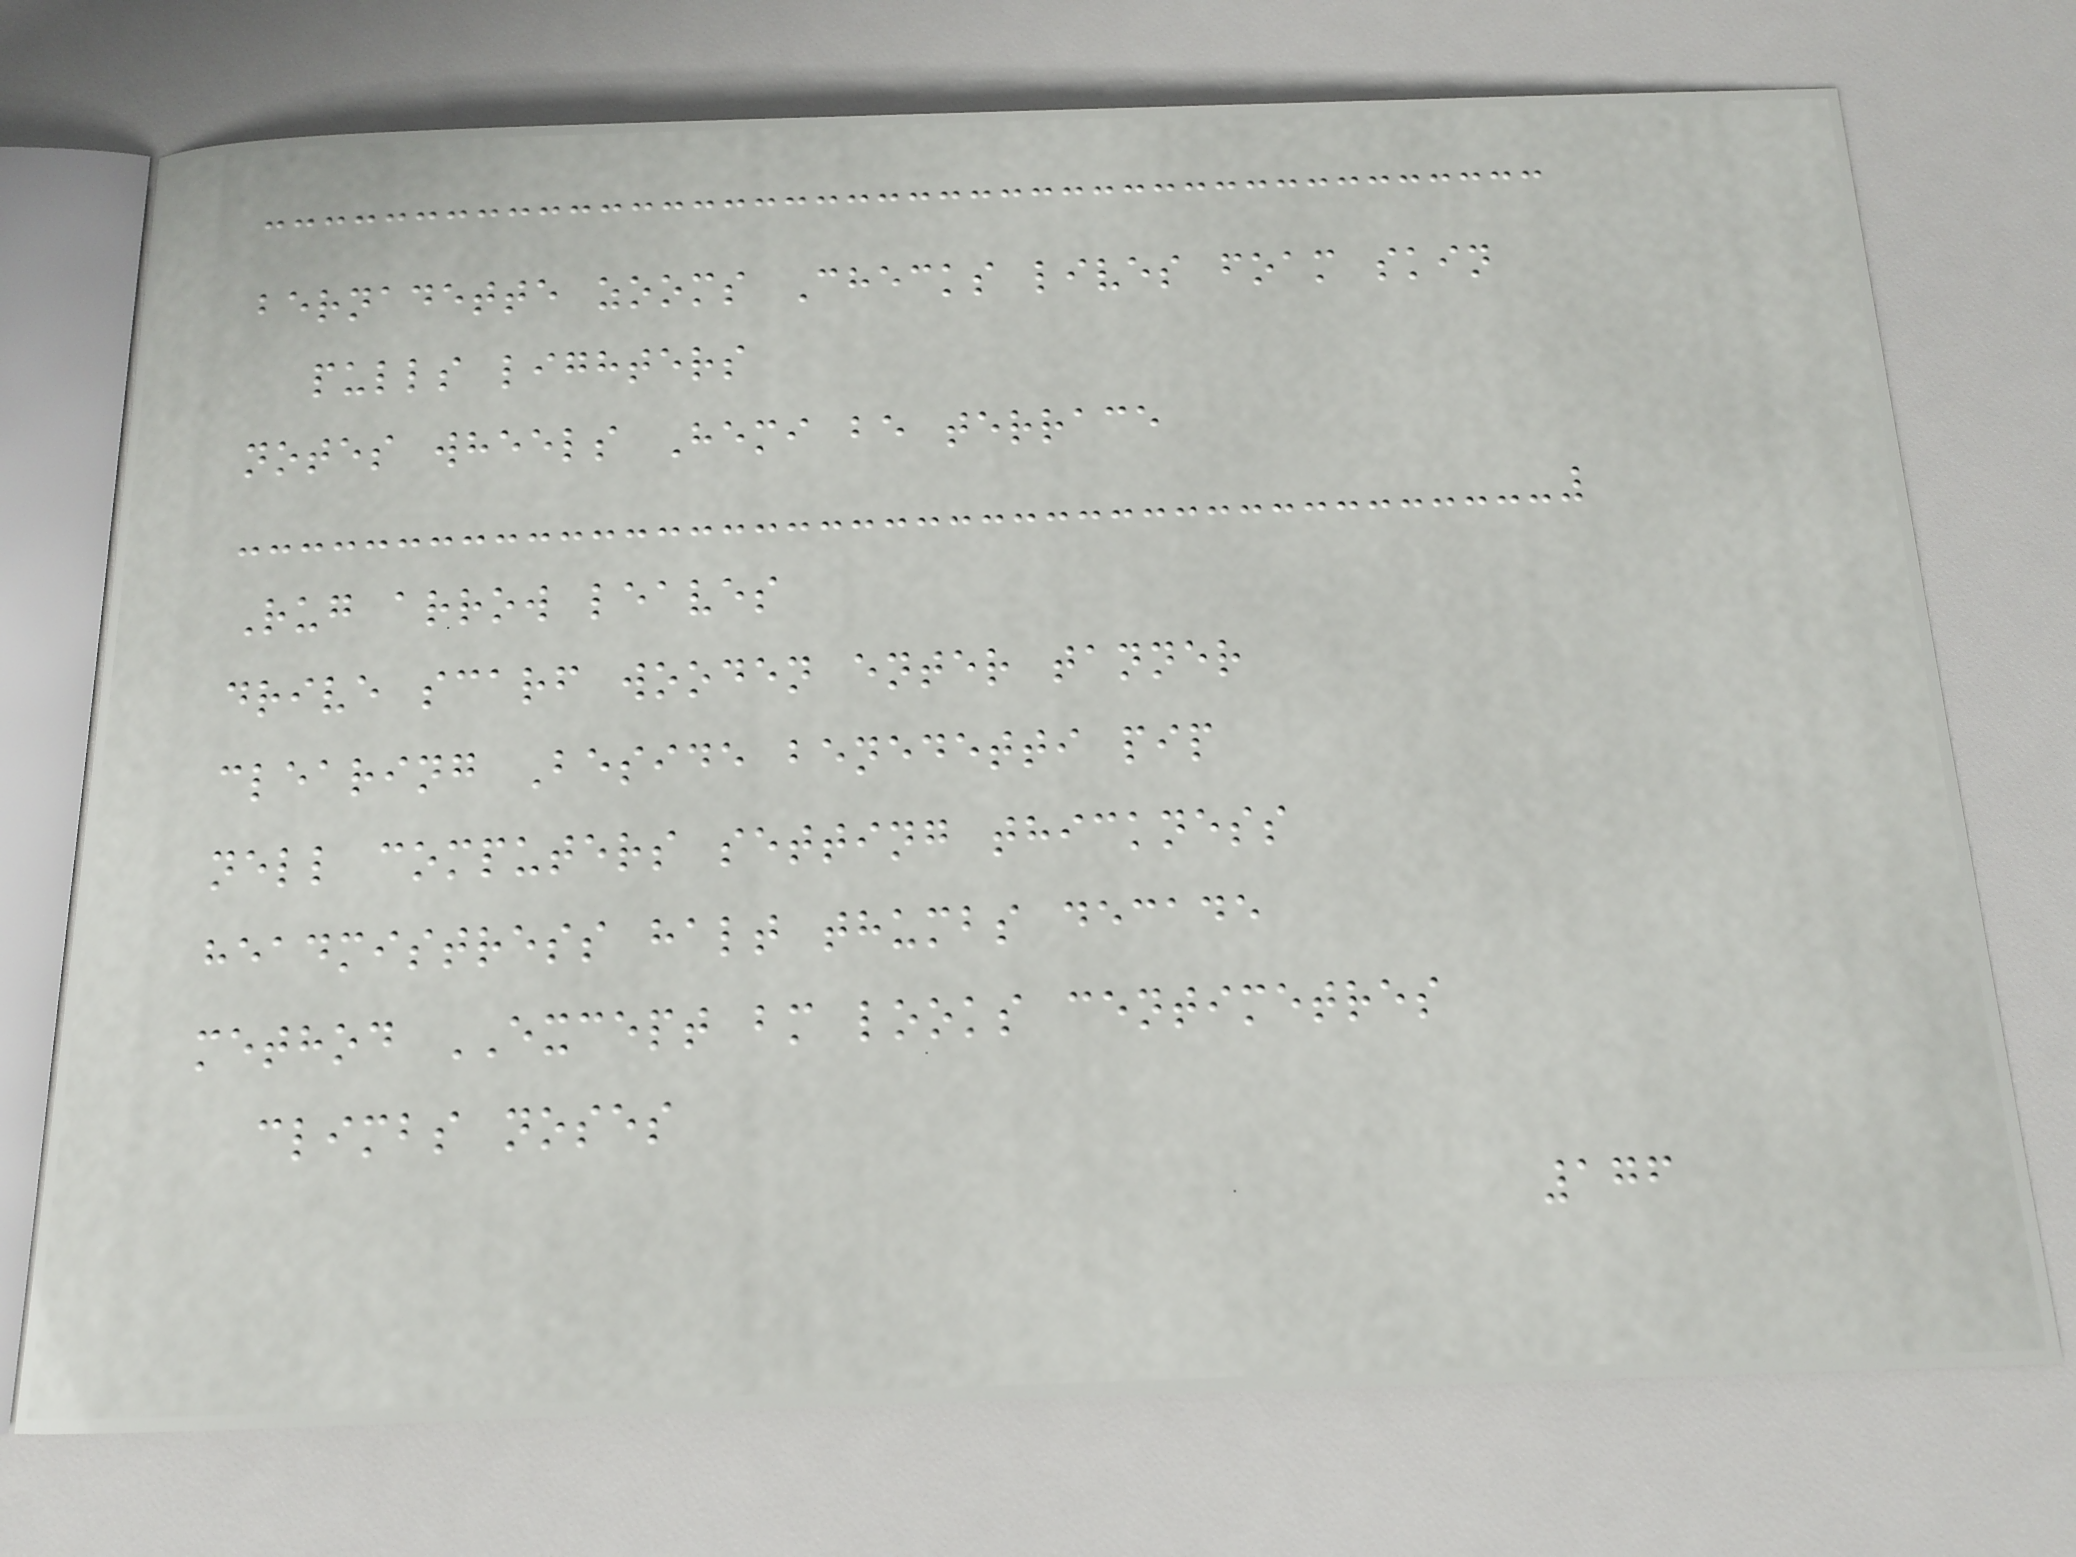bernadette zooms Checks lives foam skin
pulls lighters
notes wheels Hemi be terrace
Rug arrow leaves
drive scarf wooden enter tanner
clearing Beside benedetti pip
nell computers setting thickness
headmistress halt thumbs decade
method EXCEPT bm looks centimetres
climbs noses
176
